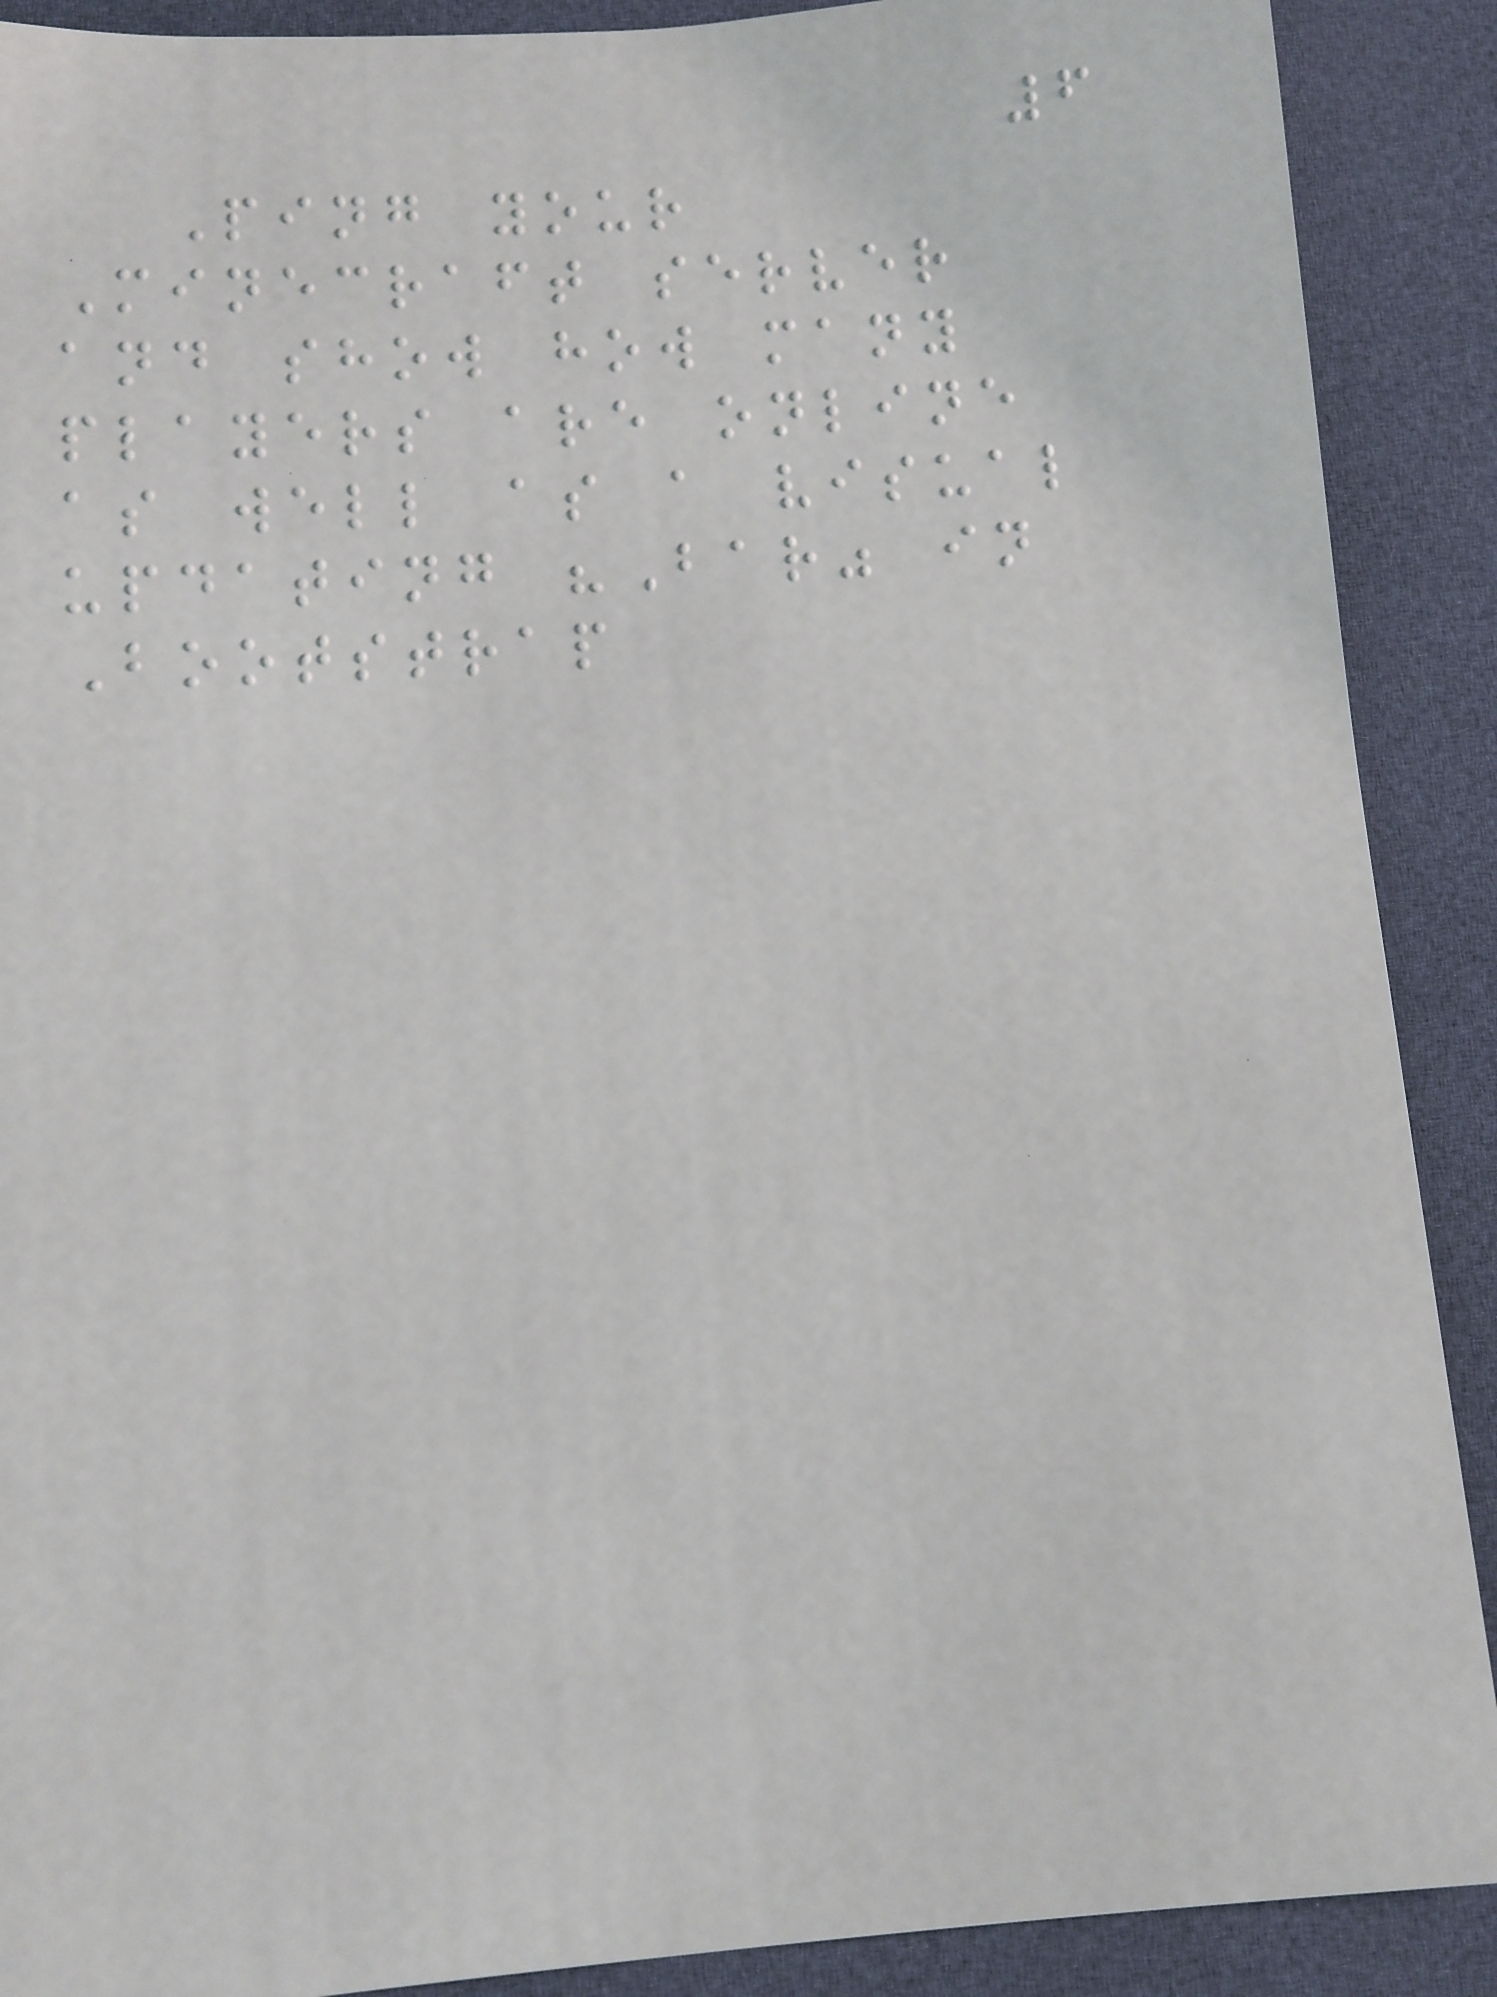6
Ping your
Minecraft server
and show how many
players are online
as well as a visual
updating "Bar" in
Bootstrap
